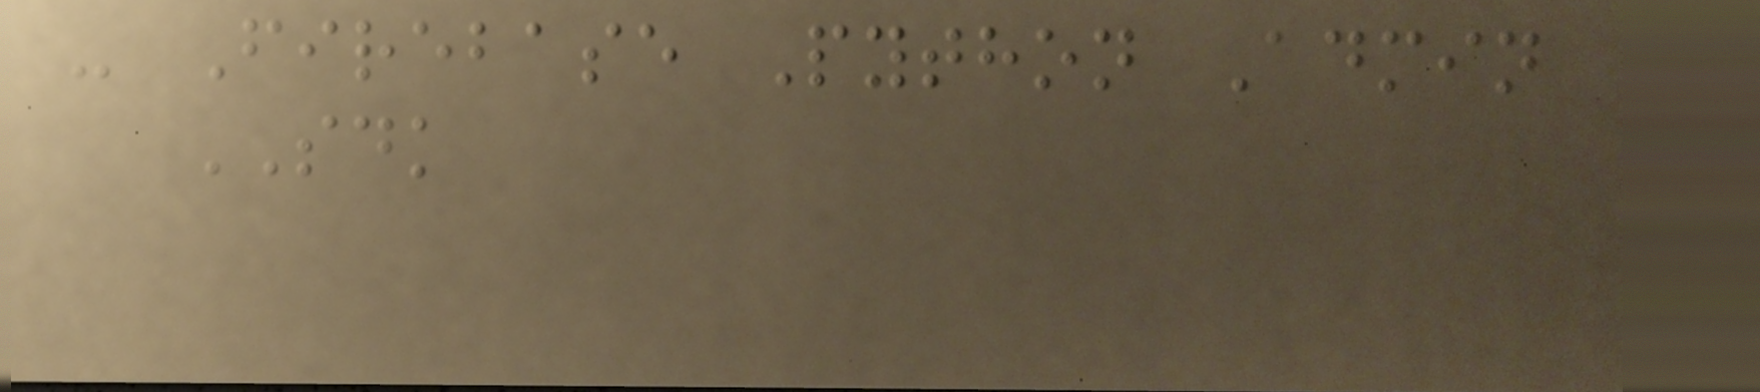- Firebase Python Admin
SDK
